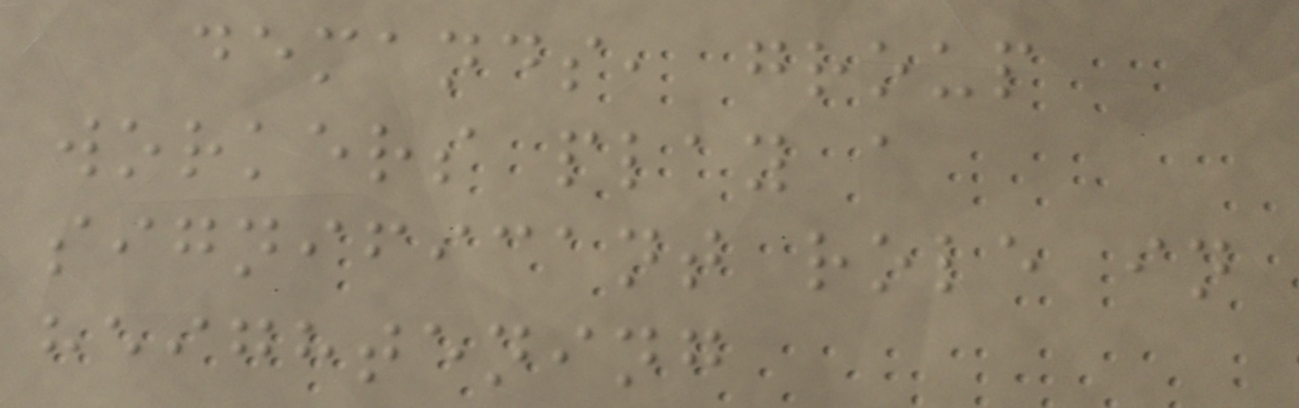demands, group
workers play a
significant role in
heightening
